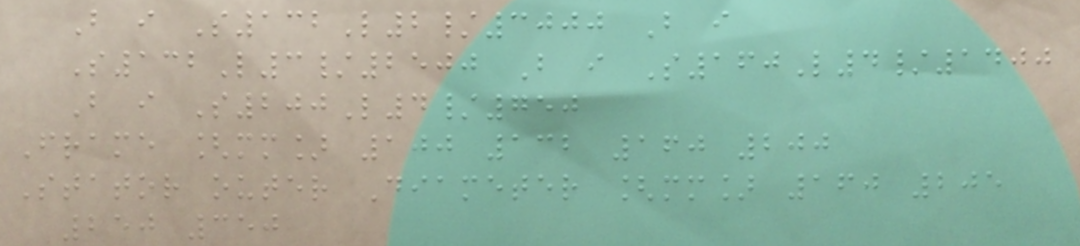B i S132L2/3000 B i
S132L3/2500 B i S160L4/1400
B i S200L4/750
Frame [mm] 100 132 160 200
Stator outer Diameter [mm] 160 205
250 350
